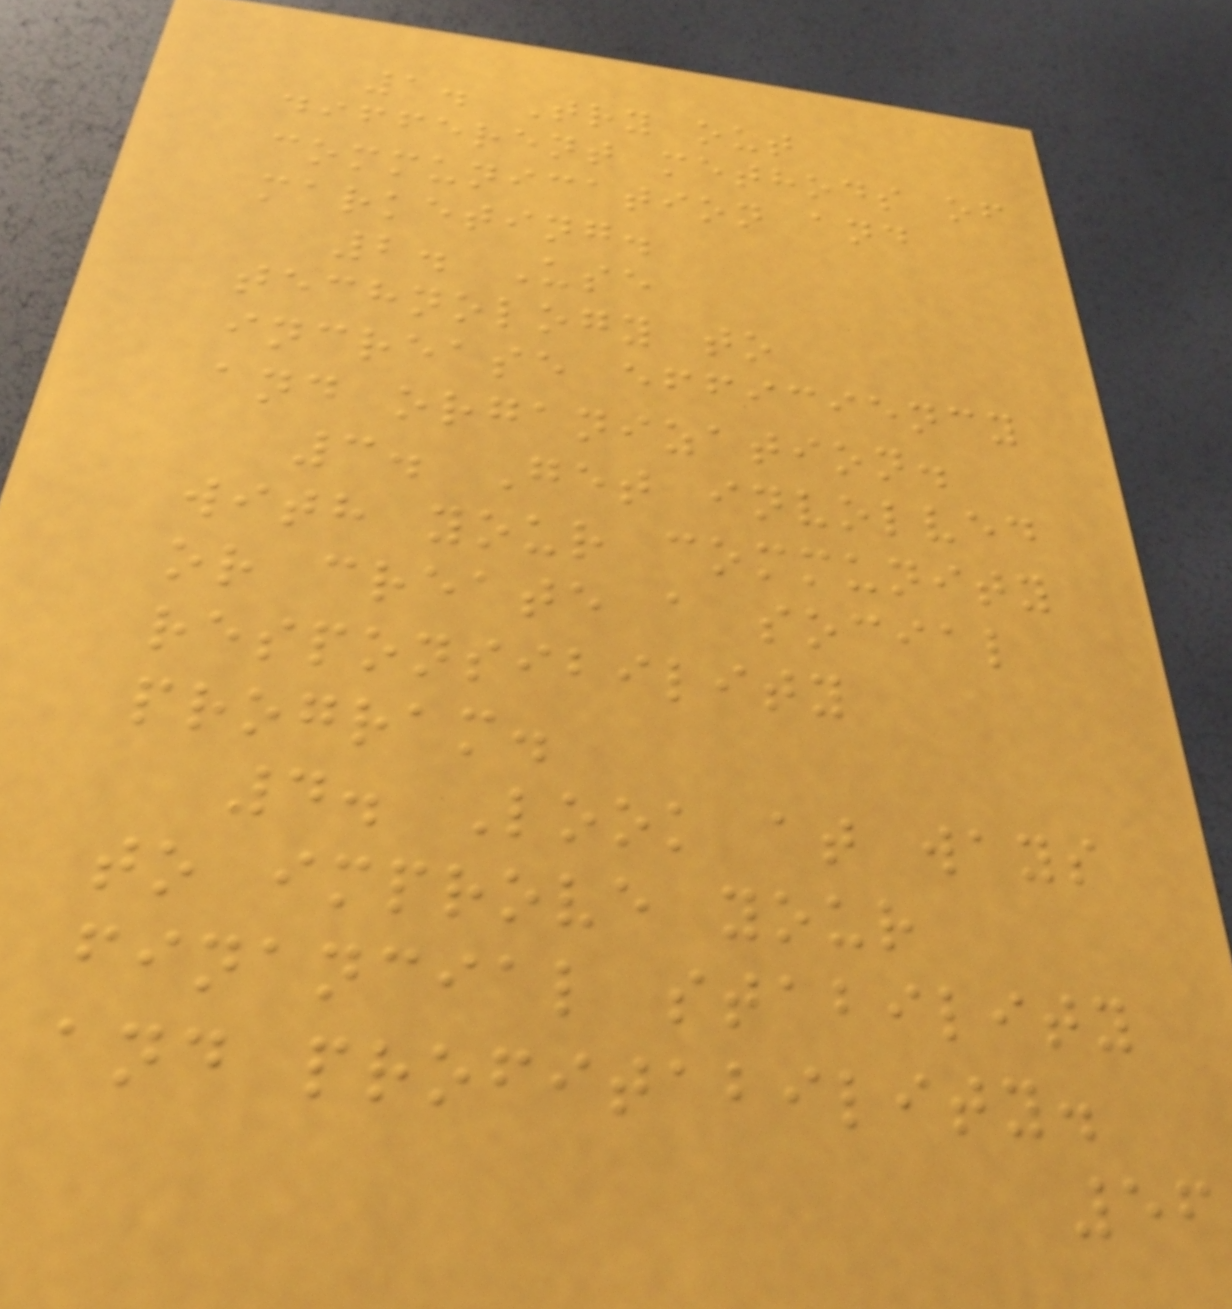1. Try out
different methods of
communication and
marketing.
2. Use
technology to
increase efficiency
and organization.
3. Get involved
with your community
or create a social
responsibility
program.
4. Look at ways
to improve your
financial stability
and profitability.
56
